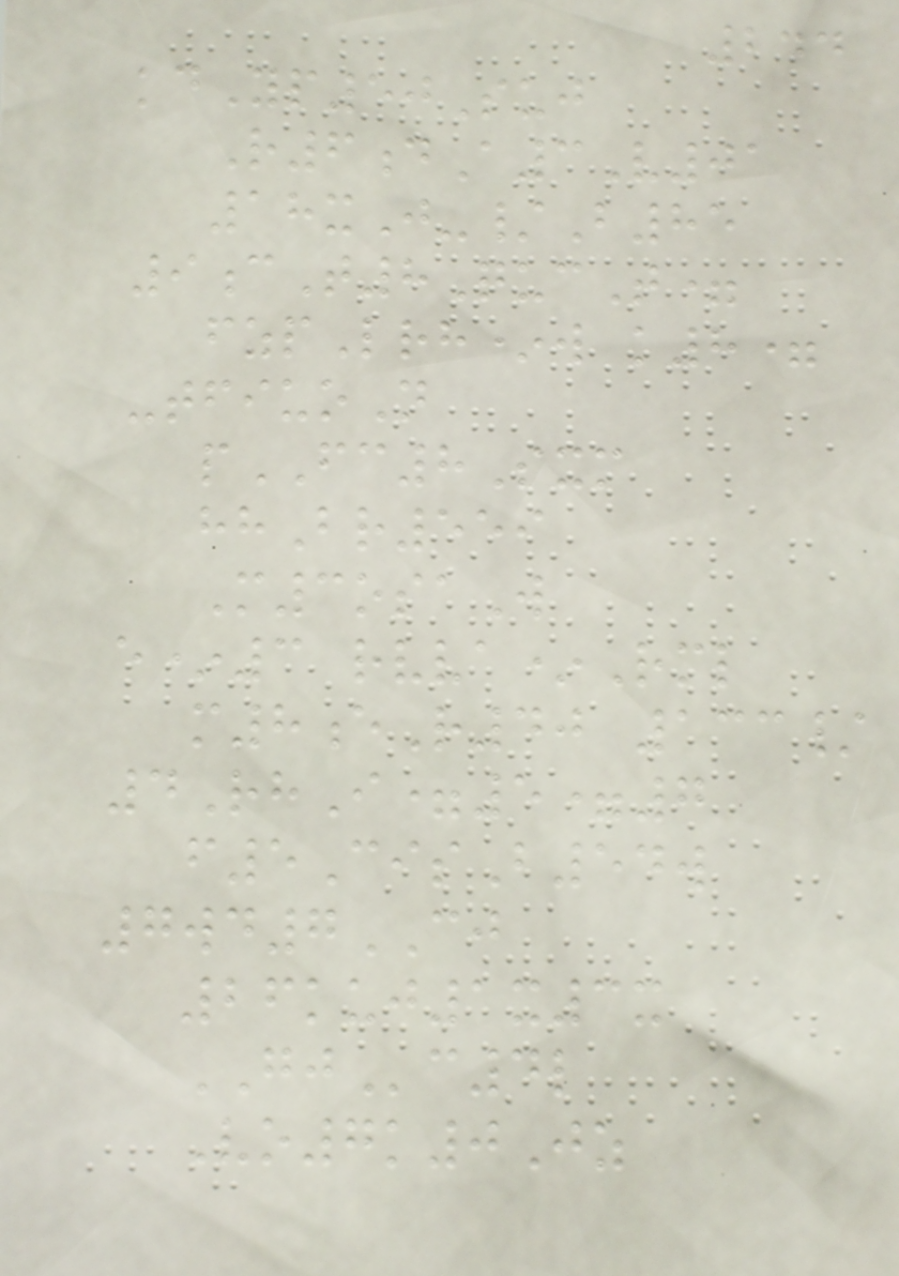244
kdYp50Suj
R6dA3V01
18xJ-/B85
9cT8QucT=
fzpLrh*w k8=
-tfiuoN
pFC8Sxm
hhBr559
M3osaW
e*3 rvva*Rml
m8eR40 133/
4RhI=5=7
f5CisB54w
7wd7CJ
26kuj1x3x
GJc4l
Vo7k0Jz
